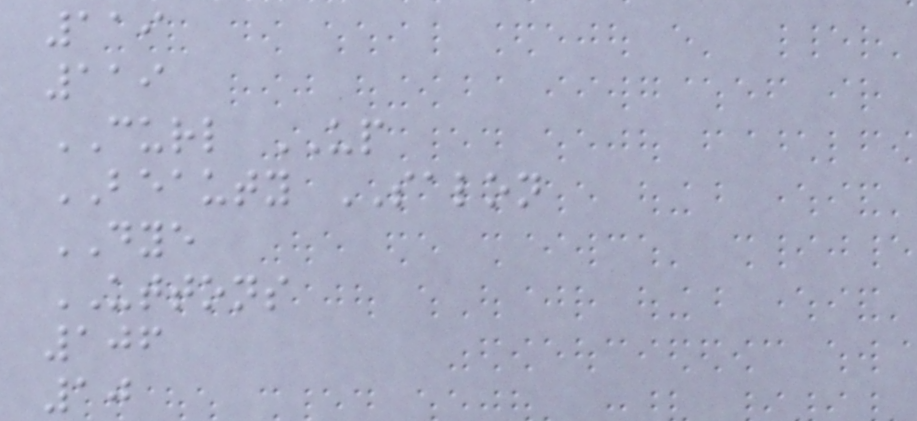119
119
CURL UP
BEAUTY SALON
DYE
UTTONS
106
10
